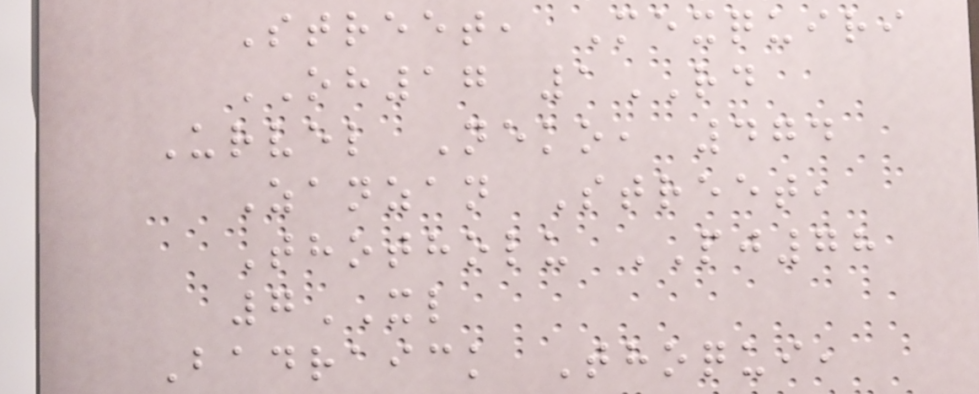Street, Mexquiri
OH17 1RD
Urvel Neko, 474
Zanzan Street,
Thotholu PJ78
7XL
Badraick Thoqui,
